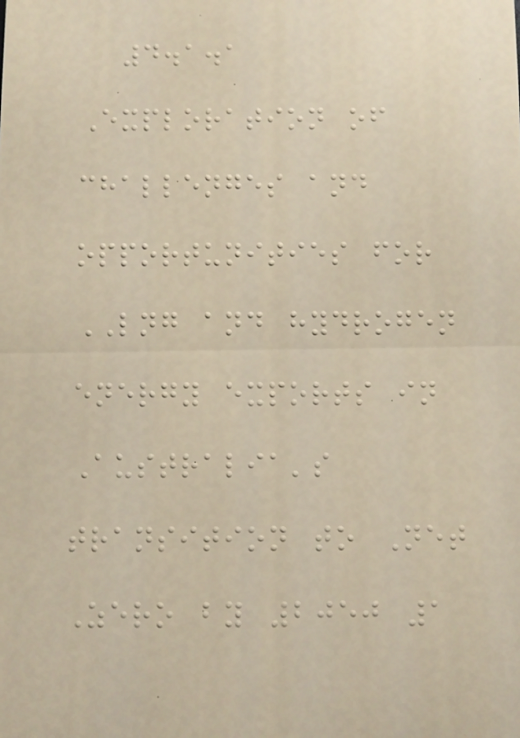4.1.1
Exploration of
challenges and
opportunities for
LNG and hydrogen
energy exports in
Australia's
transition to Net
Zero by 2050 1
